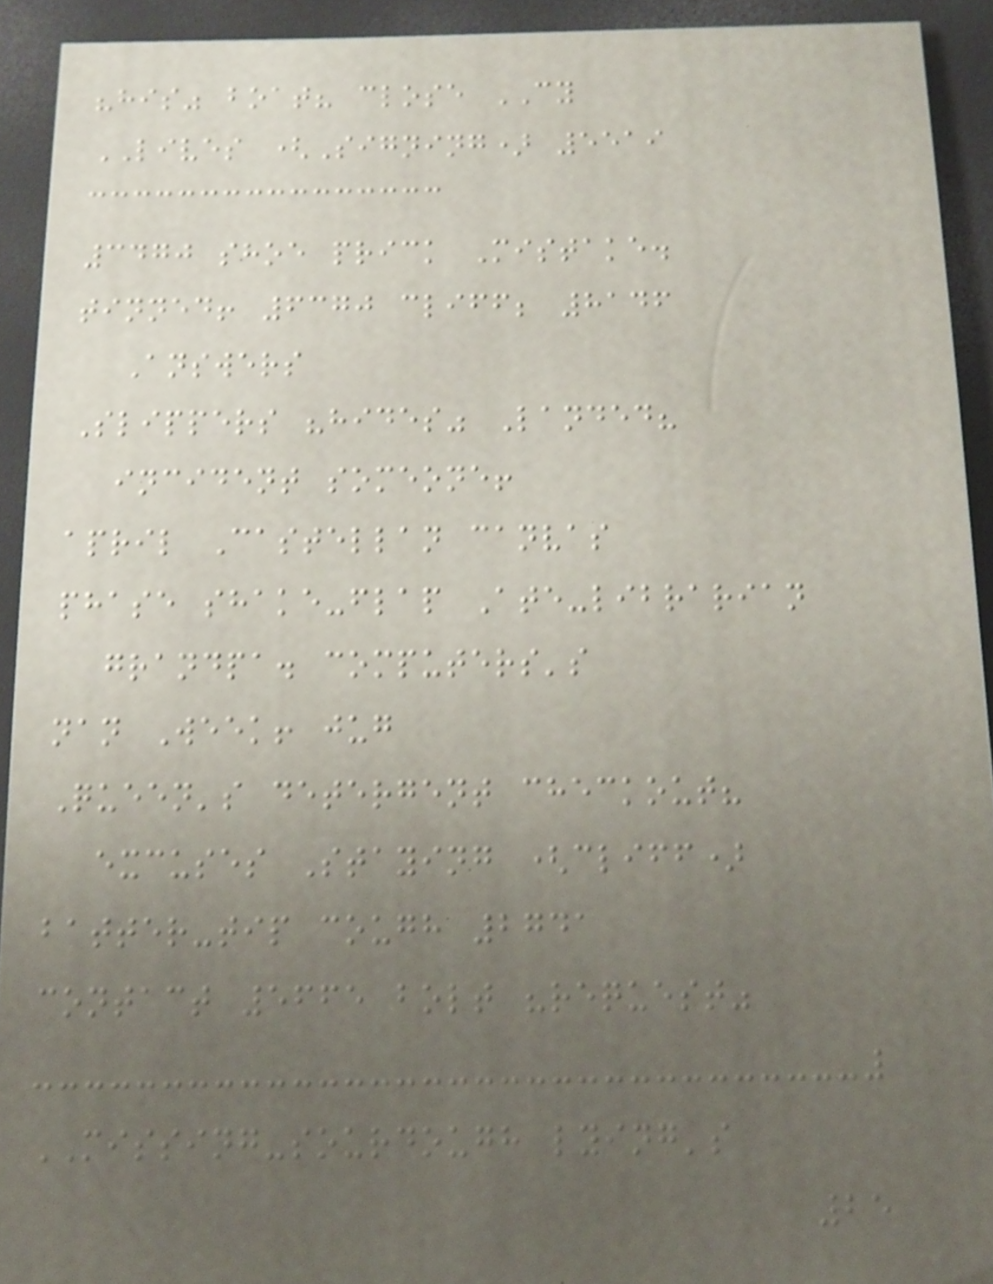"his" boat? close CY
LIVES (Signing) 5519
3470 shoe prick Mistake.
tinned! 6370 cliff; 8146
Answers
Slippers "hides" Landed?
incident someone!
april Castellan canvas
phase shake-flap Ate-librarian
grandpa. computers's
nan Week! jug
Queen's detergent checkout?
excuses Staying (cliff)
batter-tip cough 2741
contact 5665 bolt "request"
MISSING-sourdough lying's
25
